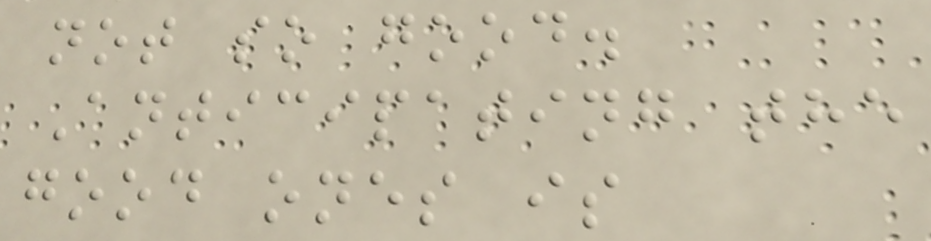not so good.
Anticipating the
good ones is
